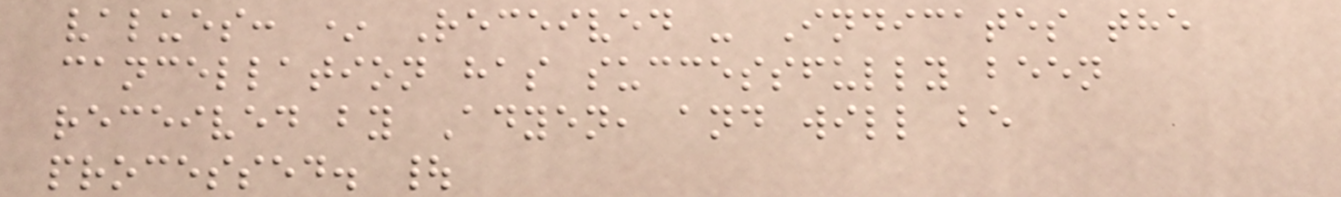values: * Received - Indicates the
cancellation has successfully been
received by Adyen, and will be
processed. |
